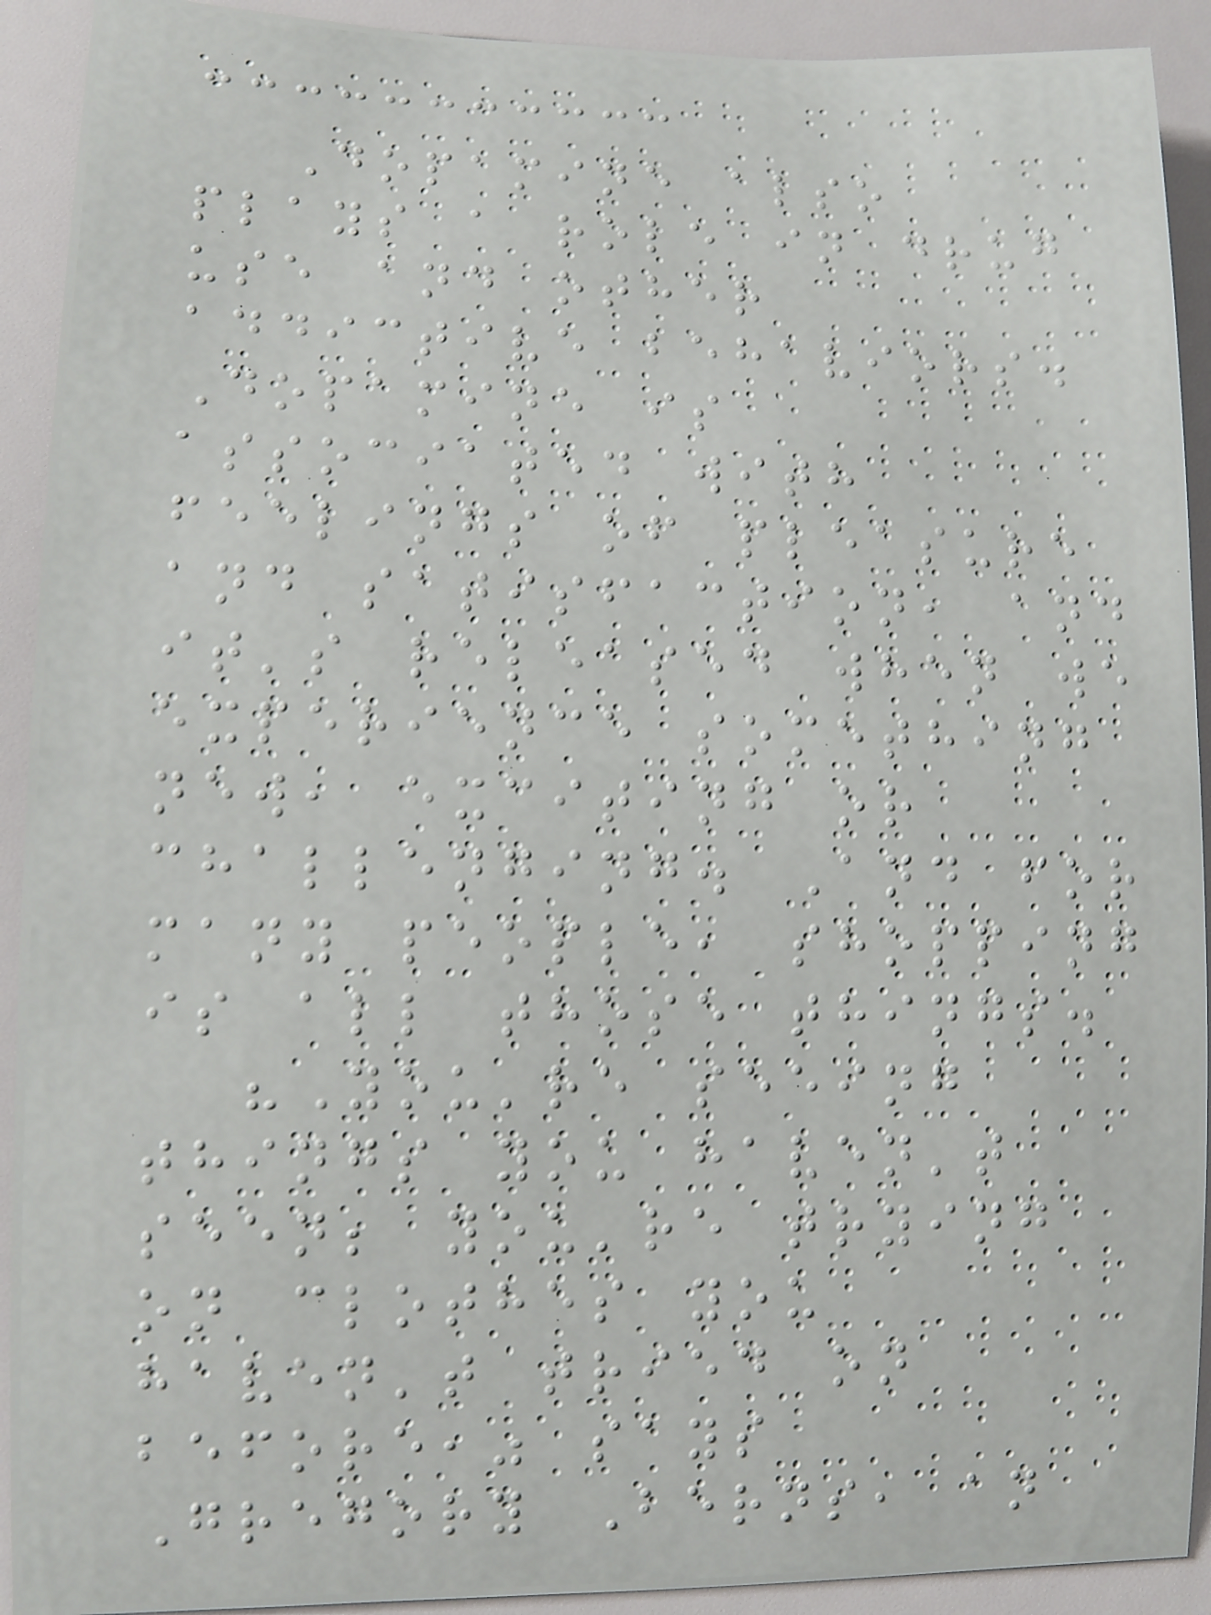Dopamine also
plays a role in drug
use and other
addictive behaviors.
Dopamine is
associated with
feelings of pleasure
and satisfaction, and
it's released when we
experience something
new, exciting or
challenging. And for
many people, shopping
is all those things.
"You're seeing
things you haven't
seen; you're trying
on clothes you
haven't tried on
before," says
Gregory Berns, an
